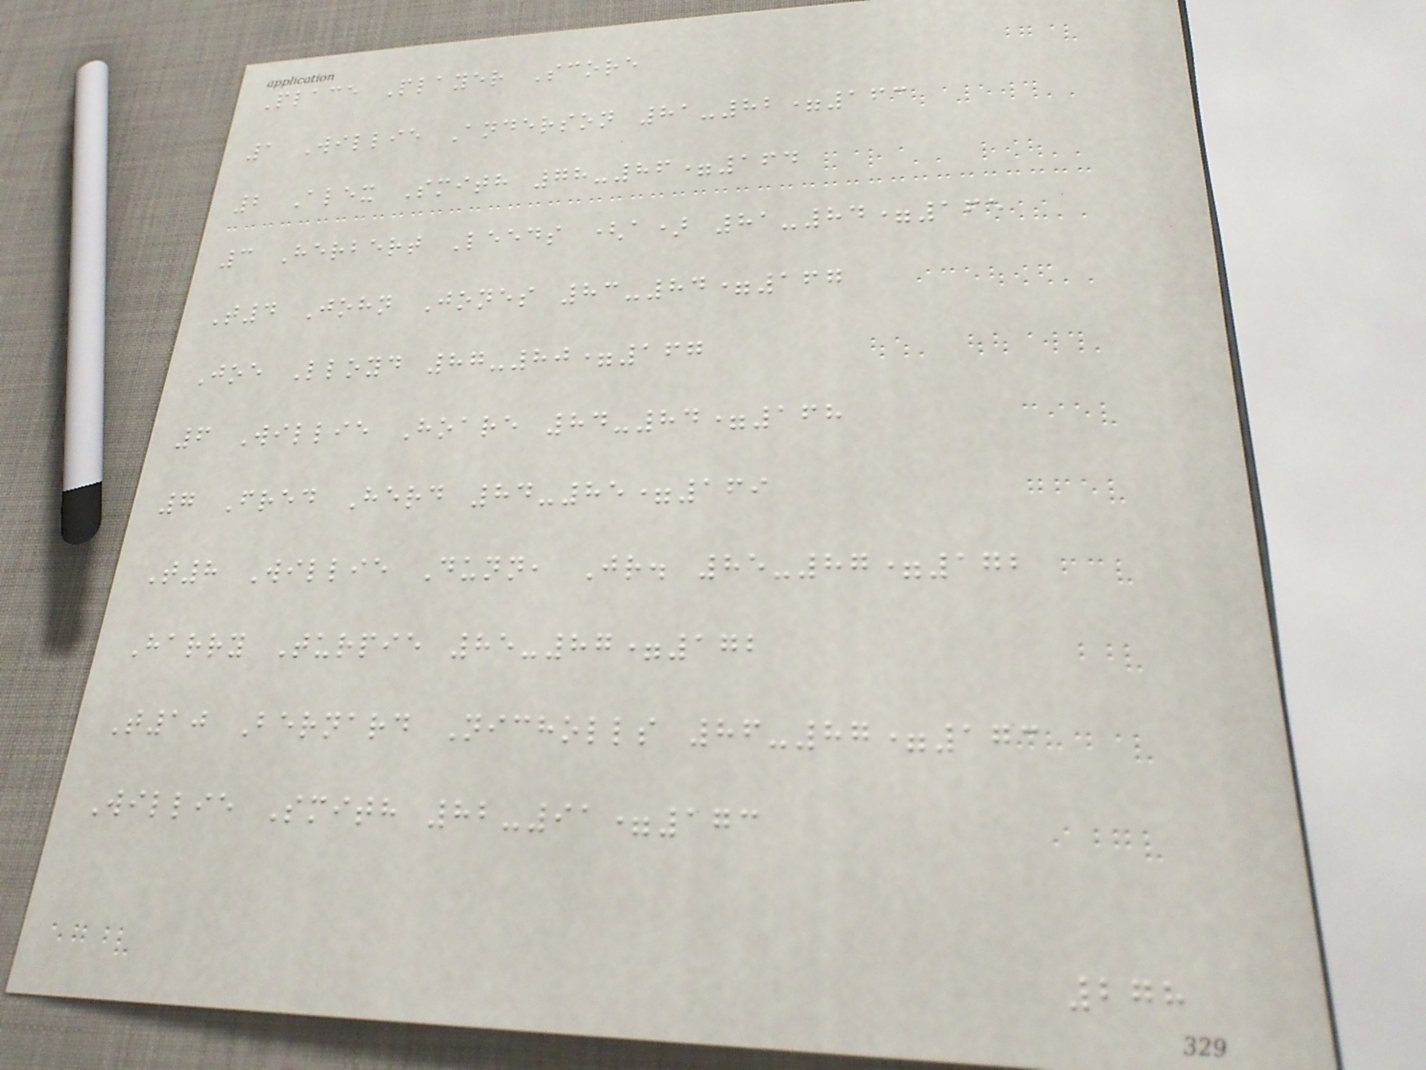Place Player Score
1 Willie Anderson 81-82=163
2 Alex Smith 78-86=164
3 Herbert Leeds (a) 81-84=165
T4 John Jones 83-84=167
Joe Lloyd 87-80=167
6 Willie Hoare 84-84=168
7 Fred Herd 84-85=169
T8 Willie Dunn, Jr. 85-87=172
Harry Turpie 85-87=172
T10 Bernard Nicholls 86-87=173
Willie Smith 82-91=173
278
